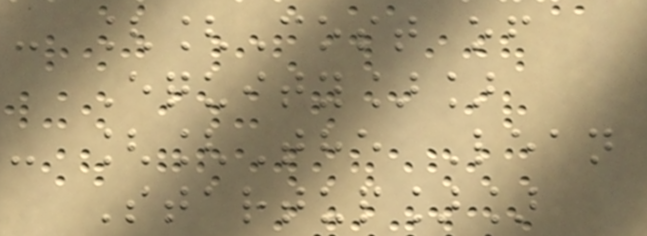- [[Cost of
Equity]]
- [[The Lean
Startup]]
